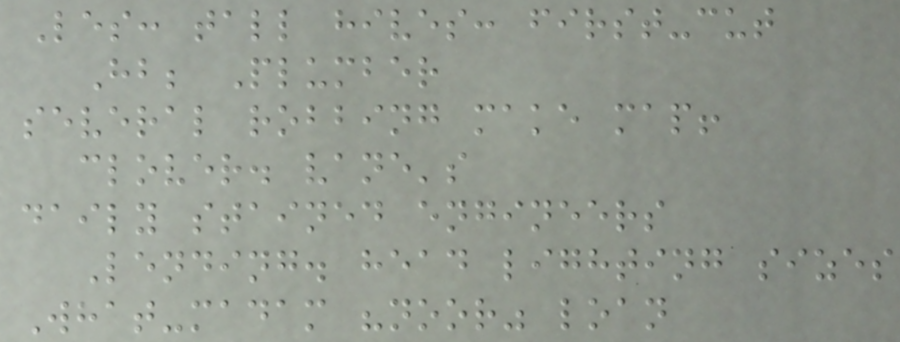Les: tall hives: first-cut
Hb; Plumber
several robbing make map!
clover. vane's
daily stained engineers
Lending. head lighting sizes
What-madam "noor" loan
